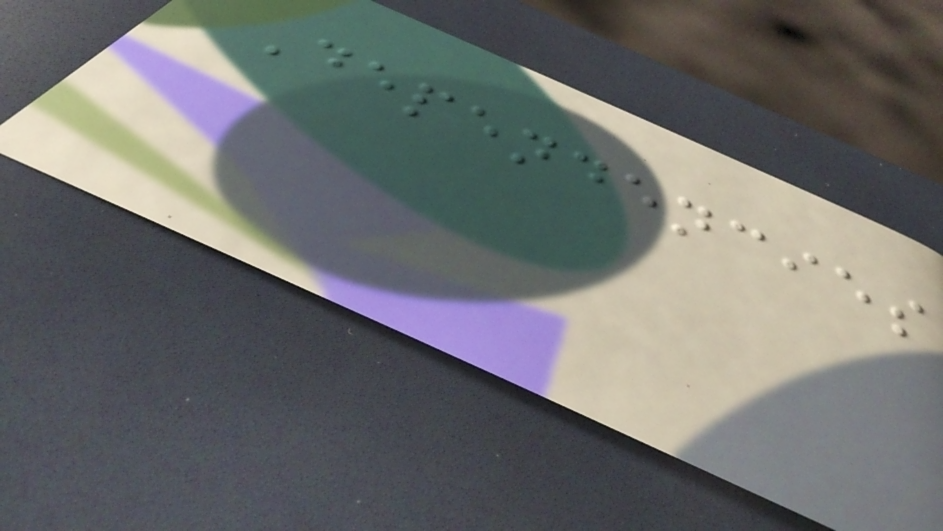Dependencies
